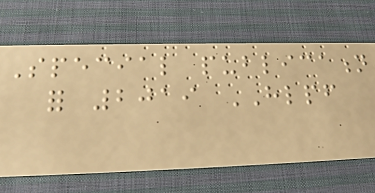Special publication
for 2019 HLPF
